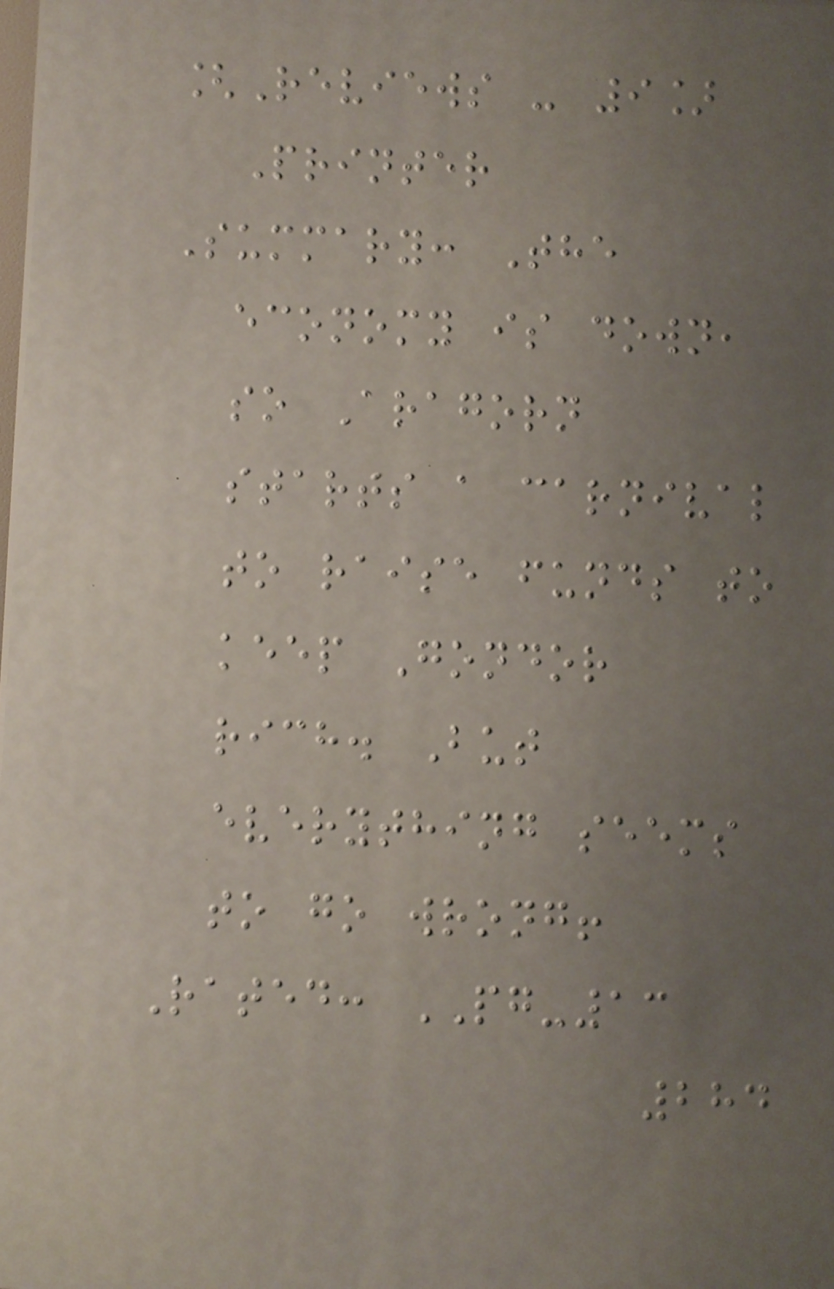[Reviews - 9]
Printer
Summary: The
economy is down,
so Aragorn
starts a carnival
to raise funds to
keep Gondor
rich. But
everything seems
to go wrong!
Rated: PG-13
284
